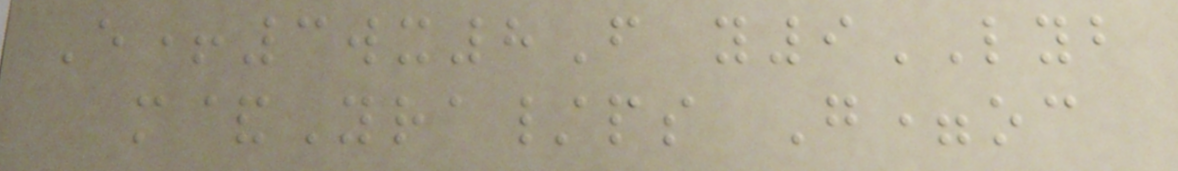E+3wx8F y9LYB
m&Yra/ps G=oc
